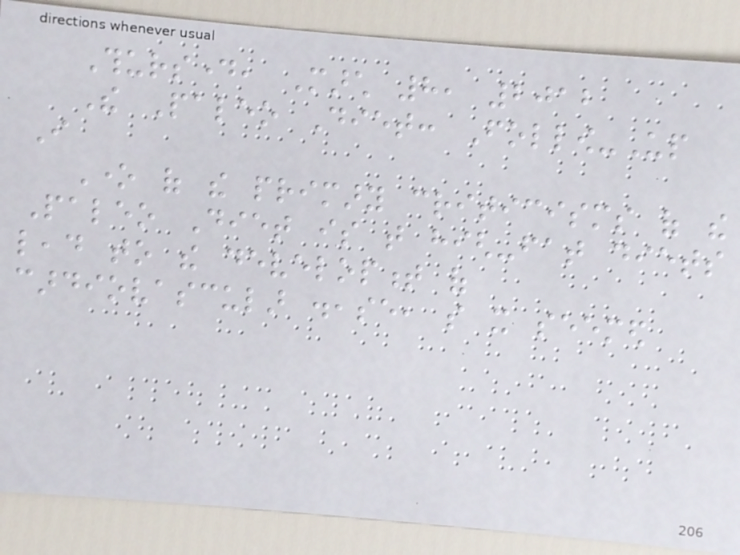Thursday, March 8, 2012
The Paleo Diet: Follow-Up
I
One of the primary criticisms of the
Paleo Diet is that high-fat diets
lead to the development of
cardiovascular disease, so it seemed
